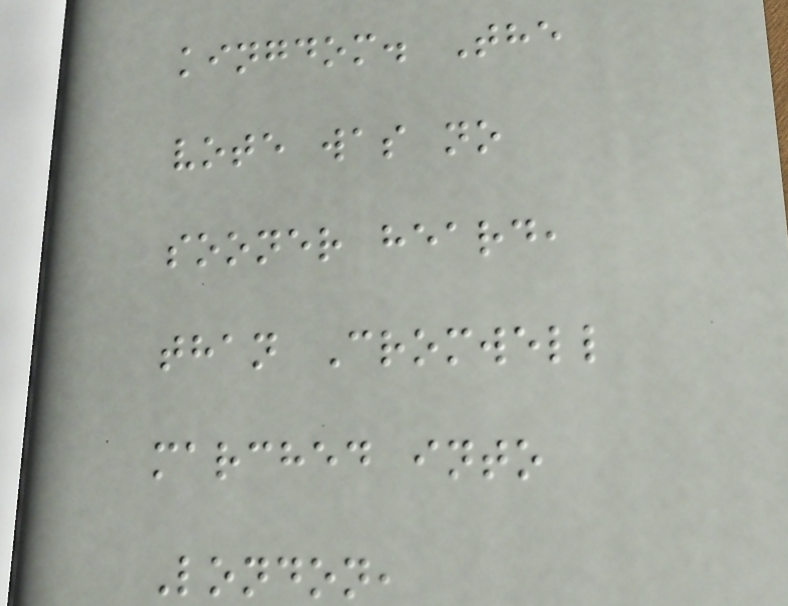kingdom. The
vote was no
sooner heard,
than Cromwell
marched into
London,
